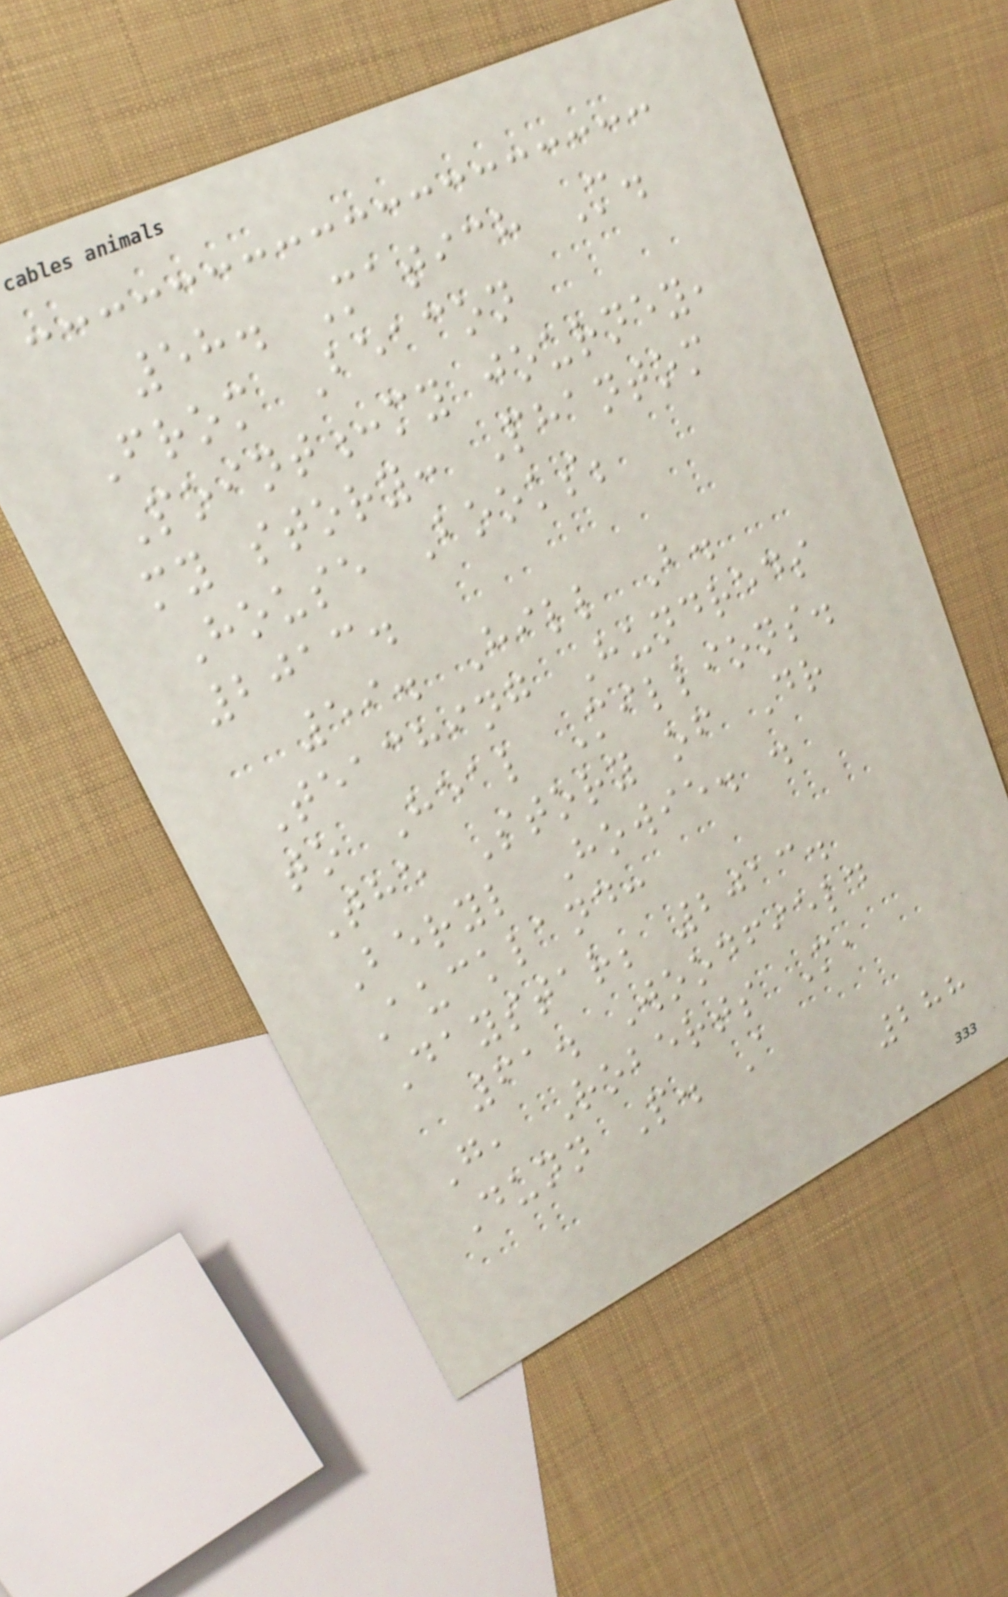58. Matich M.
From Beacon
Point:my journey,
my story: Phantom
House Books;
2013.
59. Hill B.
Teaching Hundreds
to Heal Millions.
The Story of Dr
Beryl Howie. .
Auckland:
Daystar; 2013.
61. Woodfield
G, Roberts M,
Dunn P. A
288
